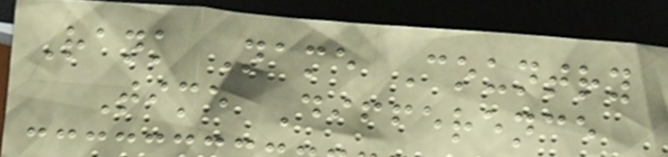Rank Name Country
Time Difference
